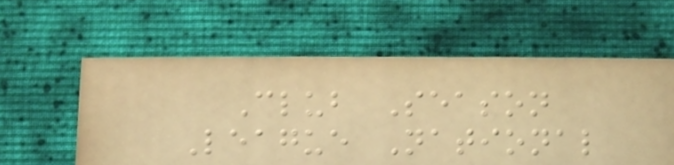Club Season
League National
